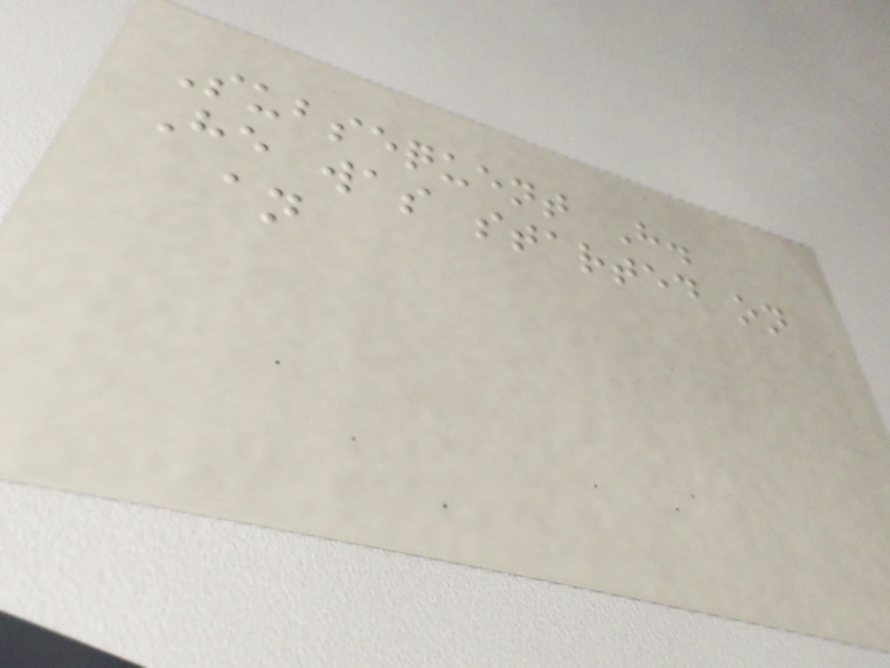Subsequent H.
He was started on
an
